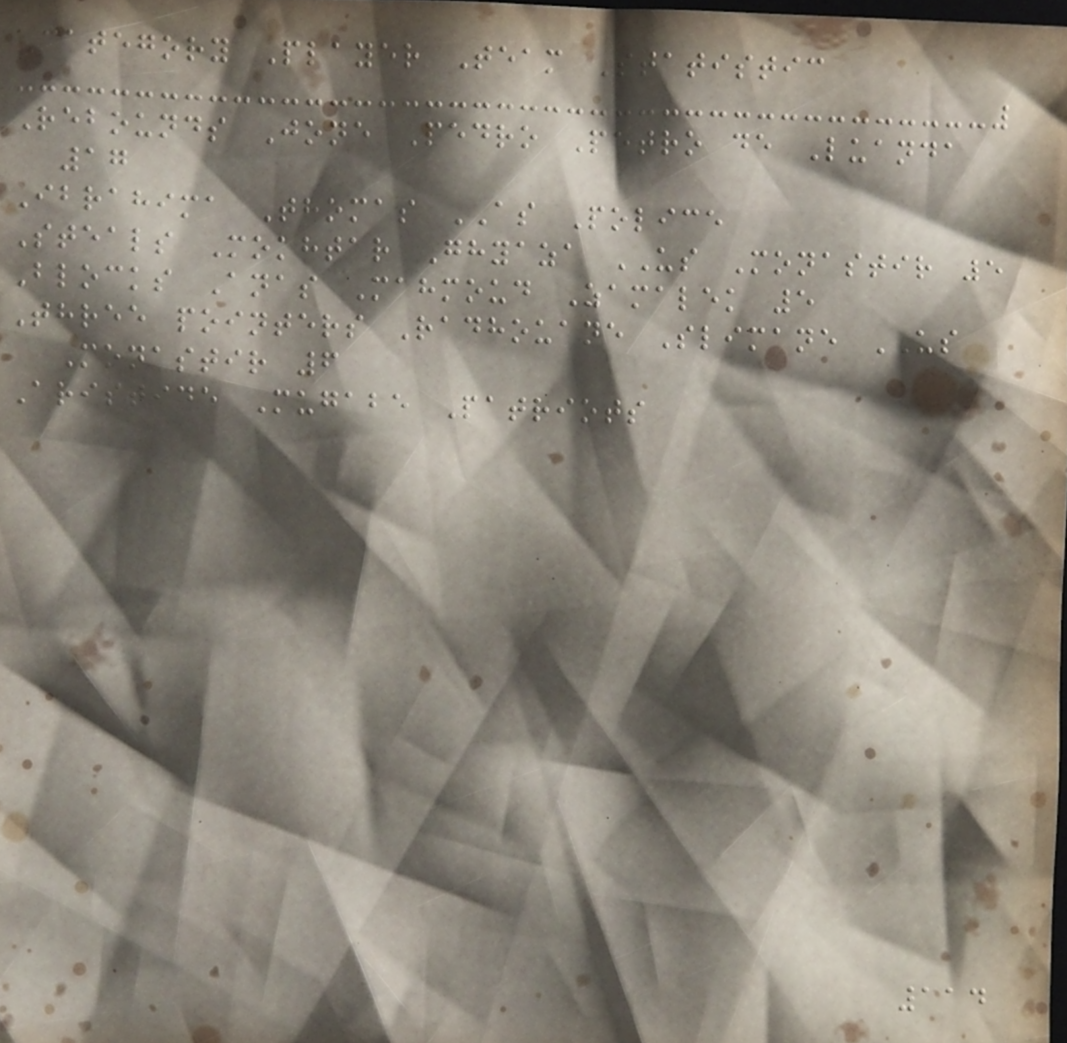Category Player Team Statistic
Rebounds Jone Pedro Petro de Luanda
17
Ibrahima Thomas AS Police
Steals Mokhtar Ghyaza US Monastir 5
Blocks Anas Mahmoud Zamalek 5
Three pointers Radhouane Slimane US
Monastir 6
Aristide Mugabe Patriots
114
